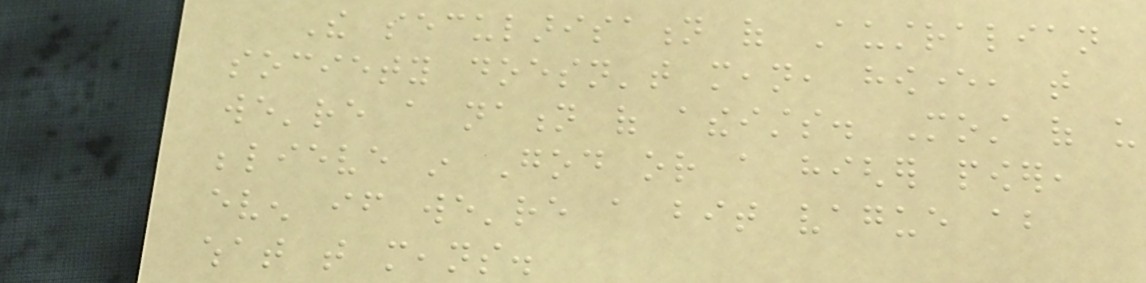The secularisation of Australian
society doesn't mean, however, that
we're a nation of atheists. Most of us
believe in God or a higher power,
even if we're a bit vague about
what that means.
